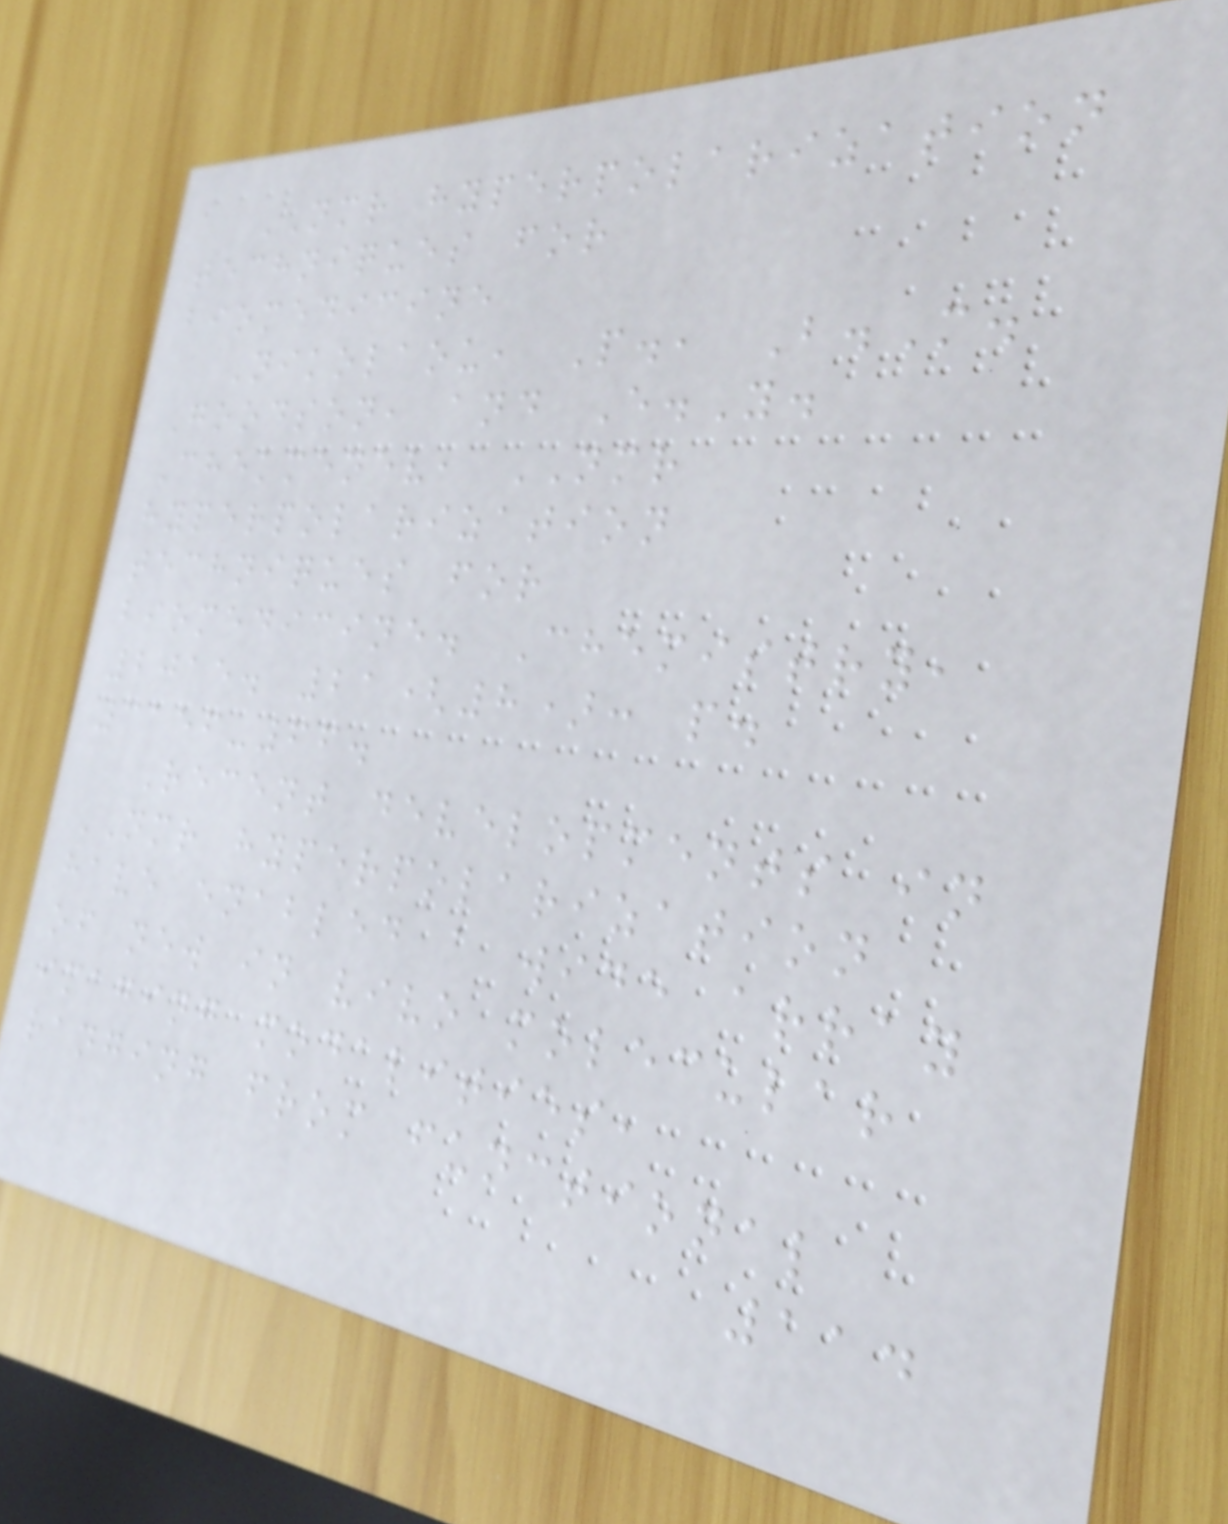NMR hyperpolarization
techniques for
biomedicine
Nikolaou, P., B.M.
Goodson, and E.Y.
Chekmenev, NMR
hyperpolarization
techniques for
biomedicine. Chemistry,
2015. 21(8): p.
3156-66.
Recent developments in
NMR hyperpolarization
have enabled a wide array
of new in vivo molecular
imaging modalities,
ranging from functional
114
